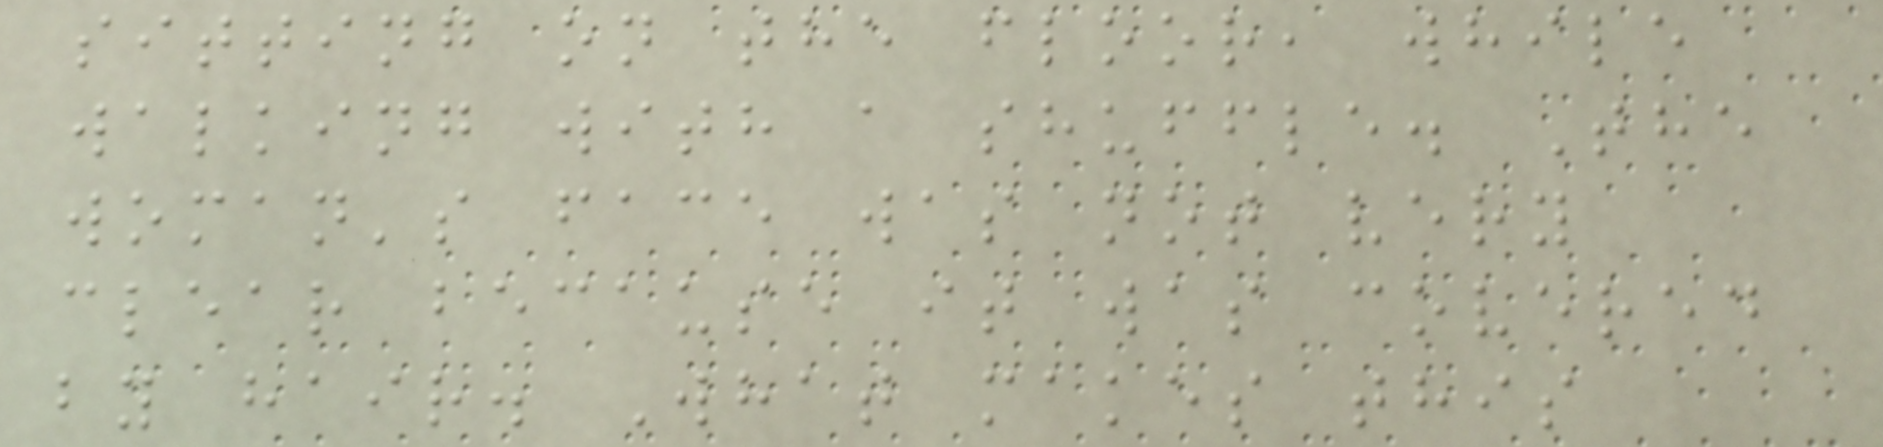sitting on the floor, while
walking with a shuffle. The
woman's face was not very
clear because it was covered
by hair. What makes this
